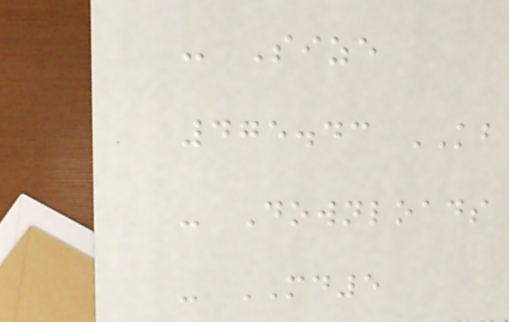- Size
475.43 KB
- Downloads
- MD5
